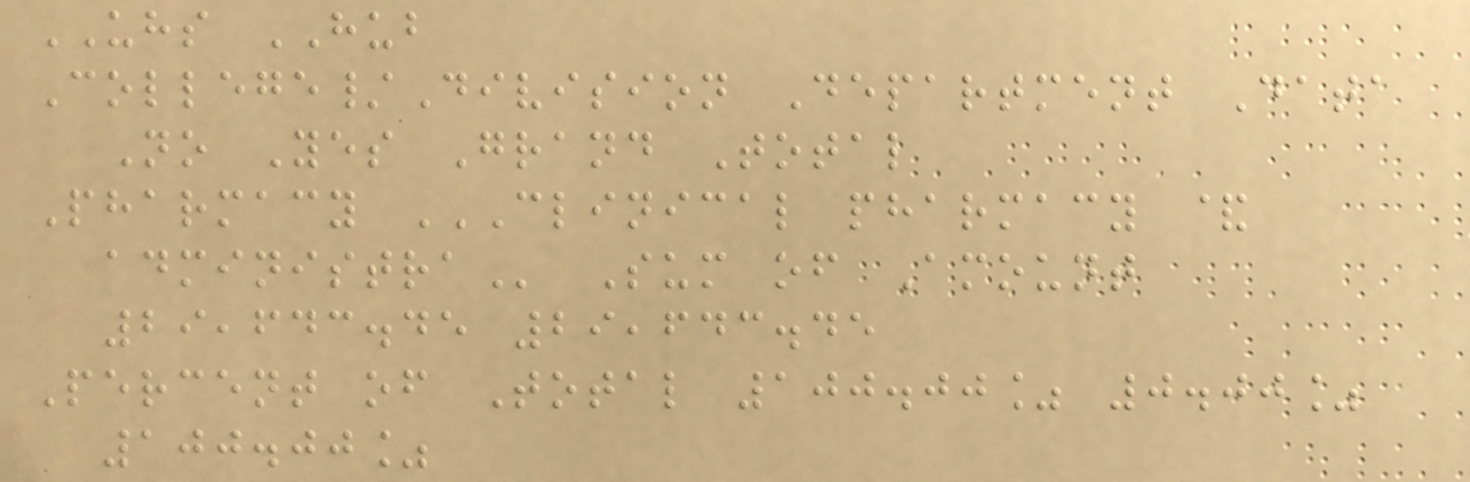UHS HUB
College/Division Department Data
No Yes Grand Total
Pharmacy CLINICAL PHARMACY &
ADMINISTRA Sum of Amount
29,643.45 29,643.45
Percent of Total 100.00% 0.00%
100.00%
